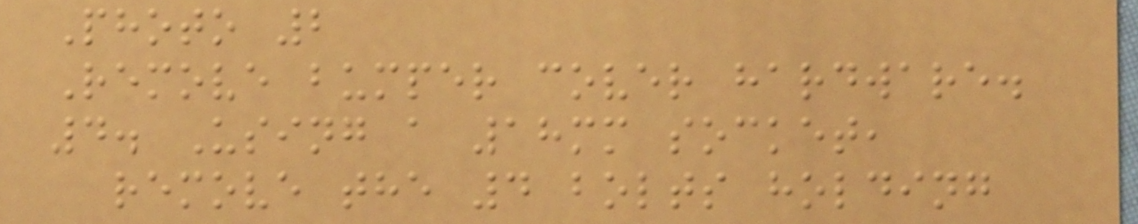Photo 2
Remove bumper cover hardware.
4. Using a 18mm socket,
remove the 4 bolts holding
